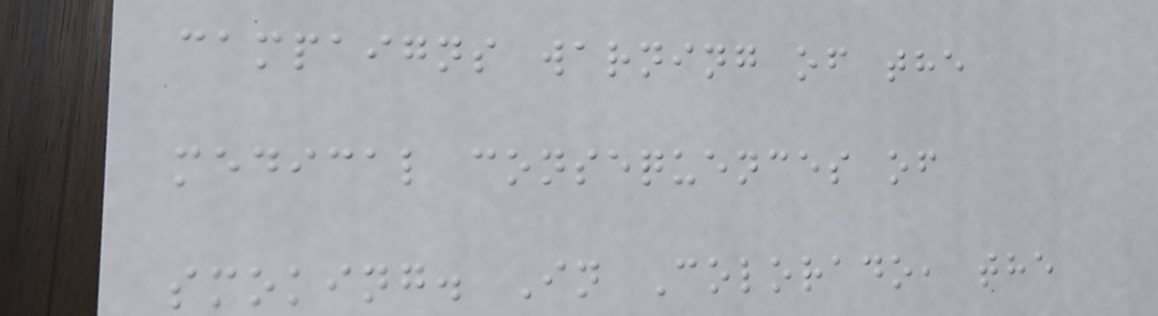campaigns warning of the
medical consequences of
smoking. In Colorado, the
